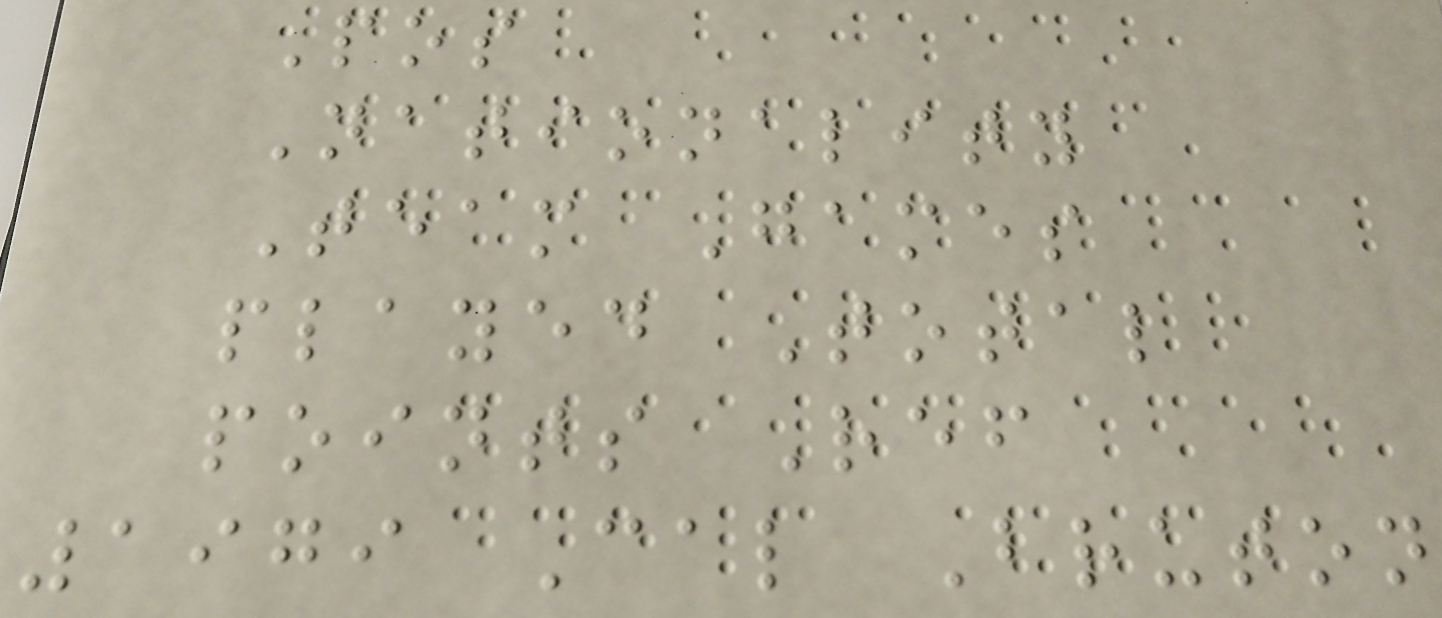Pos
Nationality
Team Games
played Total
points Ref
1979 Cal Bruton
